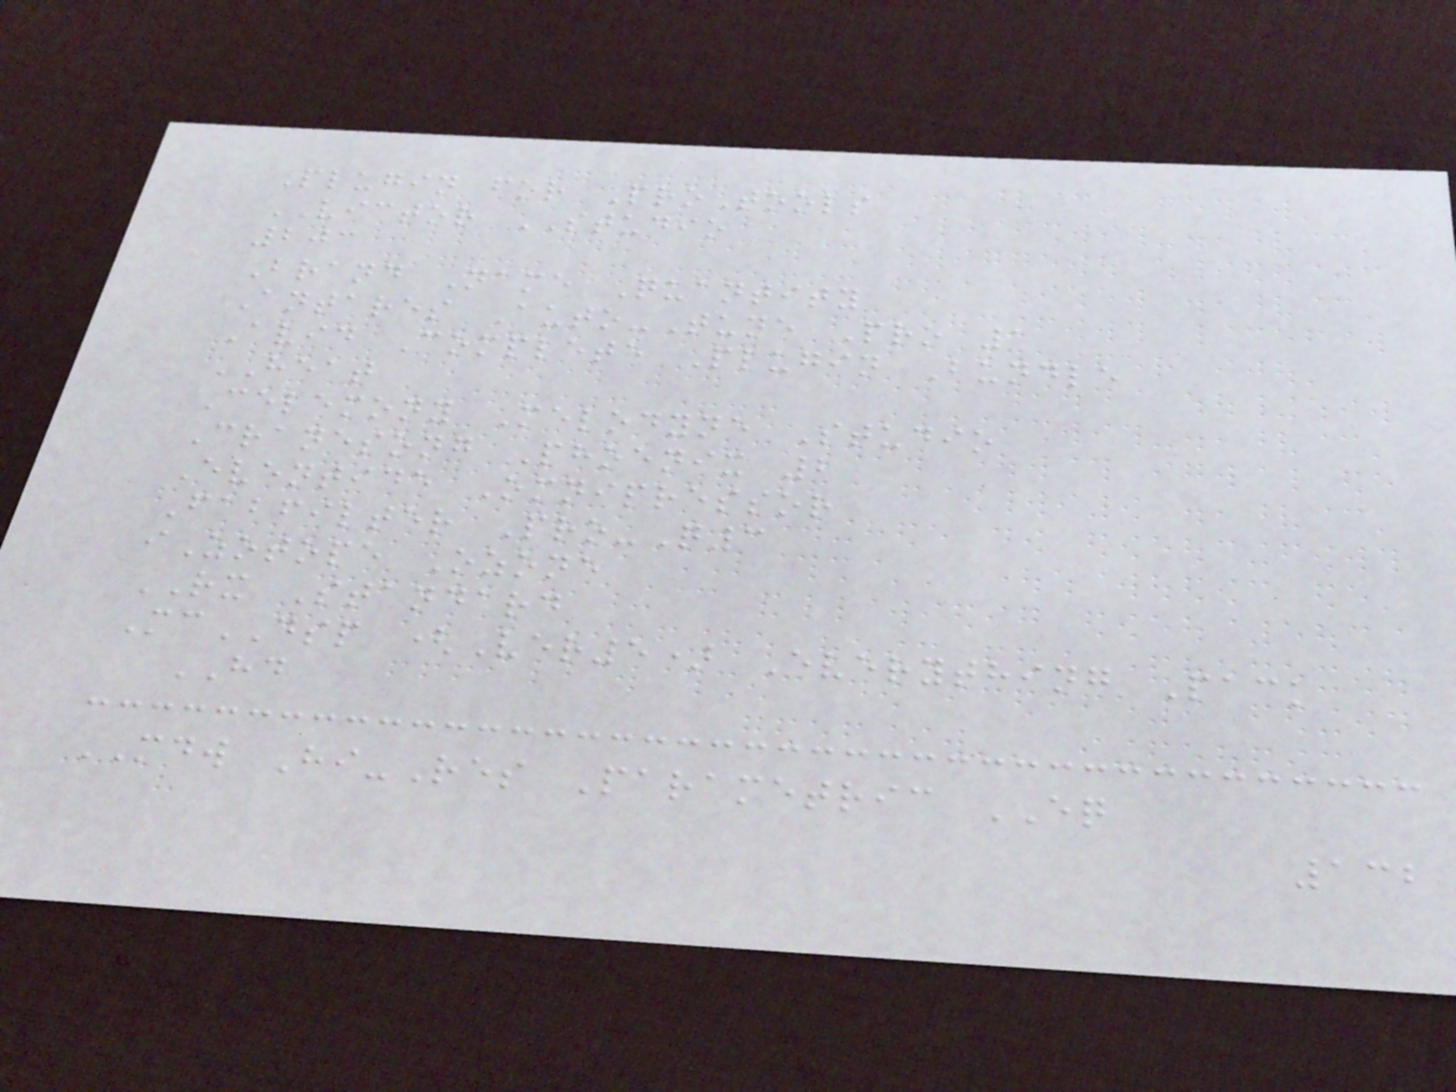Plugin for ProTools
VICTOR STUDIO
203
Brand Name Quantity
Antares Auto-Tune Pro 1
Avid Complete Plugin Bundle
HEAT
Celemony Melodyne Studio
Cranesong Phoenix 2
Eventide Omnipressor
Fabfilter Pro-Q3
iZotope Ozone
RX Standard
McDSP (Ver5) Everything Pack
HD
MDW Hi-Res Parametric EQ
132
